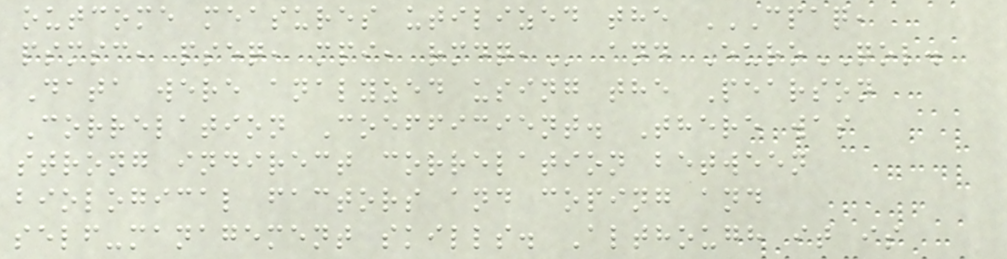outcome measures utilized the CPAQ,
PSMSC, PSEQ, MPI, RMDQ, and EuroQOL.
Data were analyzed using the Pearson
Correlation Coefficient. There was
strong indirect correlation between
biological factors and coping and
self-management skills. Although it is
